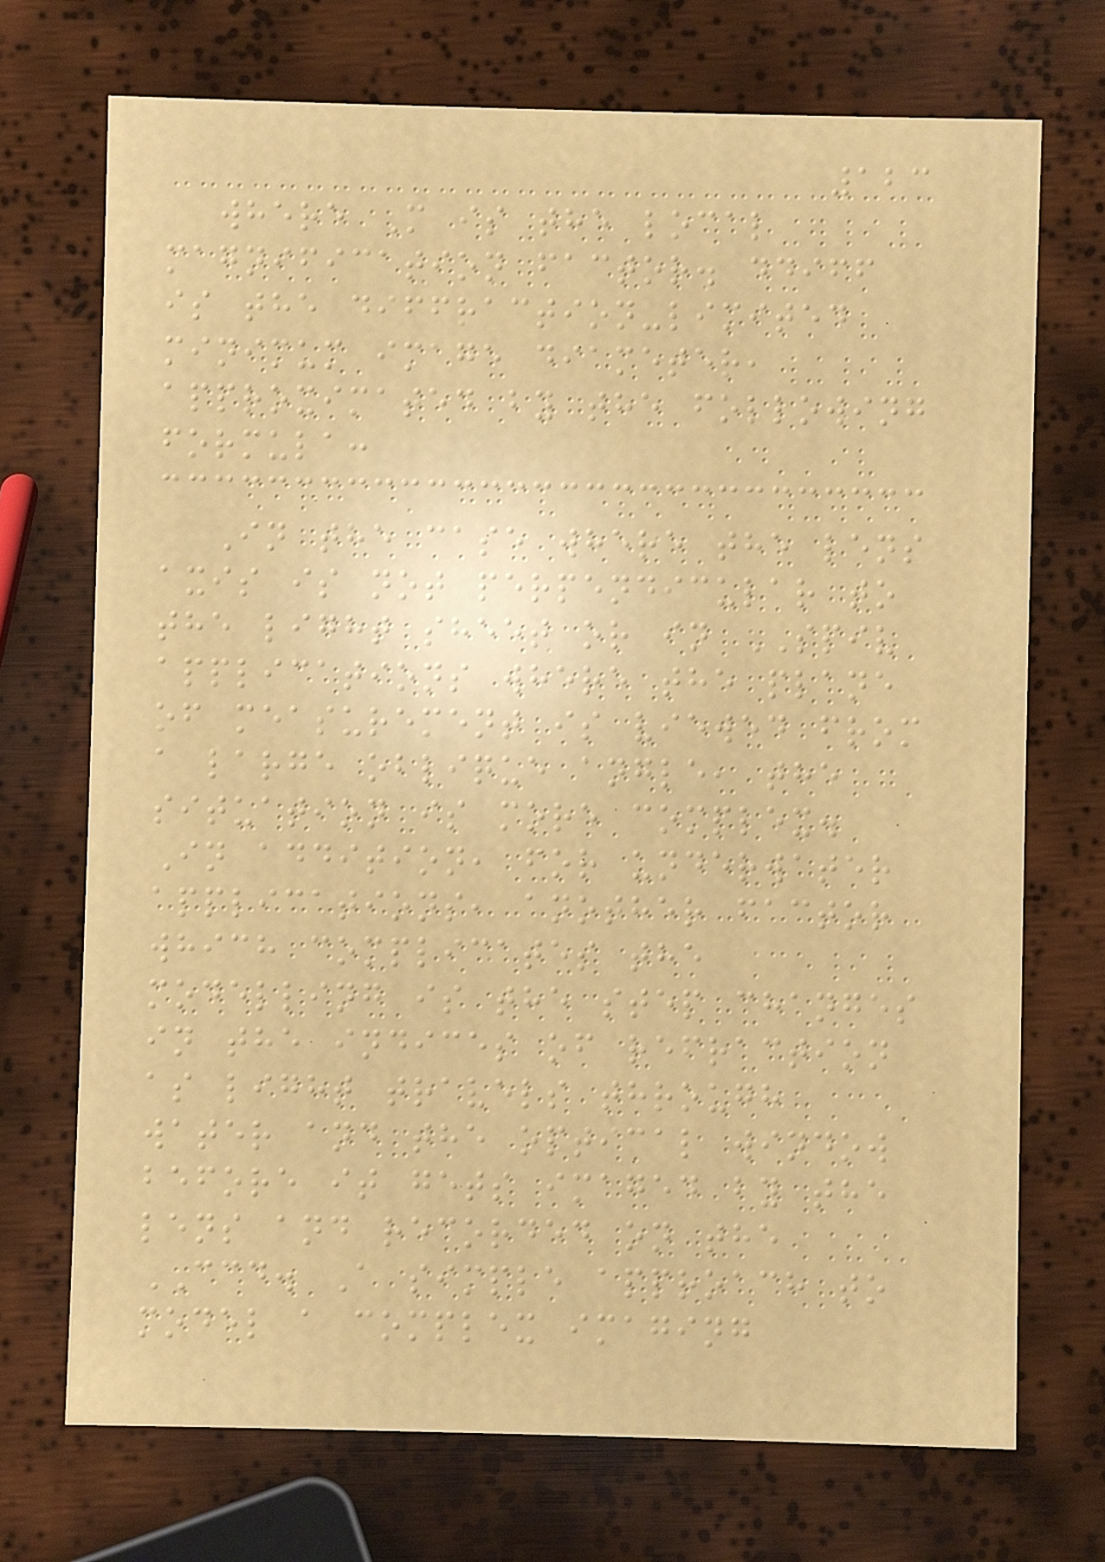123
where M is the local
magnification factor. ddiff
is the diffraction-limited
minimum image diameter,
approximated by the following
formula:
In the case where the lens
axis is not perpendicular to
the light sheet or in SPIV
applications where the plane
of measurement is viewed from
a large oblique angle, the
situation is more complex.
In addition, for underwater
applications, another factor
which complicates the
modelling is the step changes
in the indices of refraction
as light travels through
water and the optical window
before it gets imaged by the
lens and recorded on the
CCD. A simple approach to
model a complex imaging
